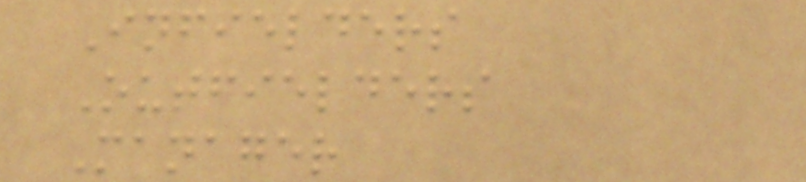Infielders
Outfielders
Manager
